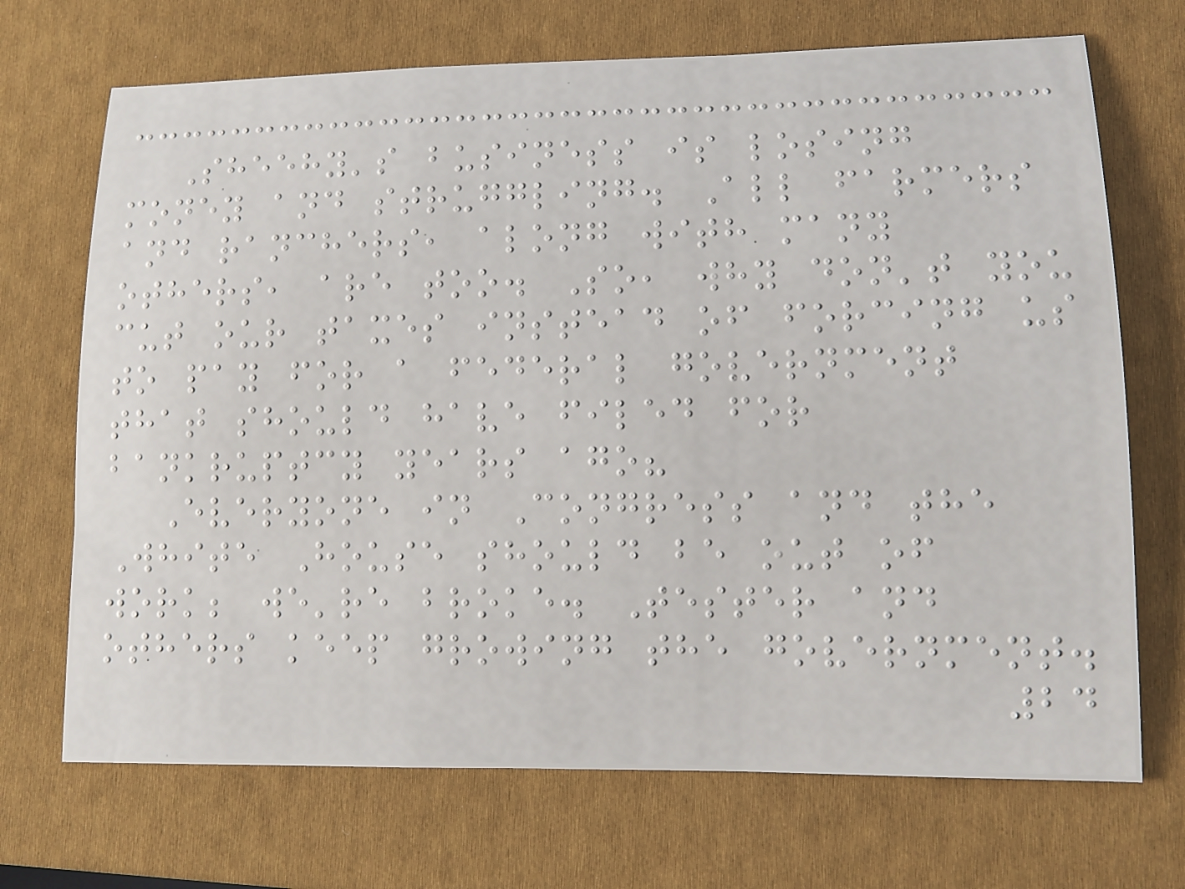Sheehy's business is losing
money and struggling. All farmers
and ranchers, along with many
others, are too. So, why don't you
cut our taxes instead of forcing us
to pay for a federal government
that should have filed for
bankruptcy years ago?
Everyone in Congress and the
White House should be out of
work; we're broke. Tester and
others keep growing the government.
24
